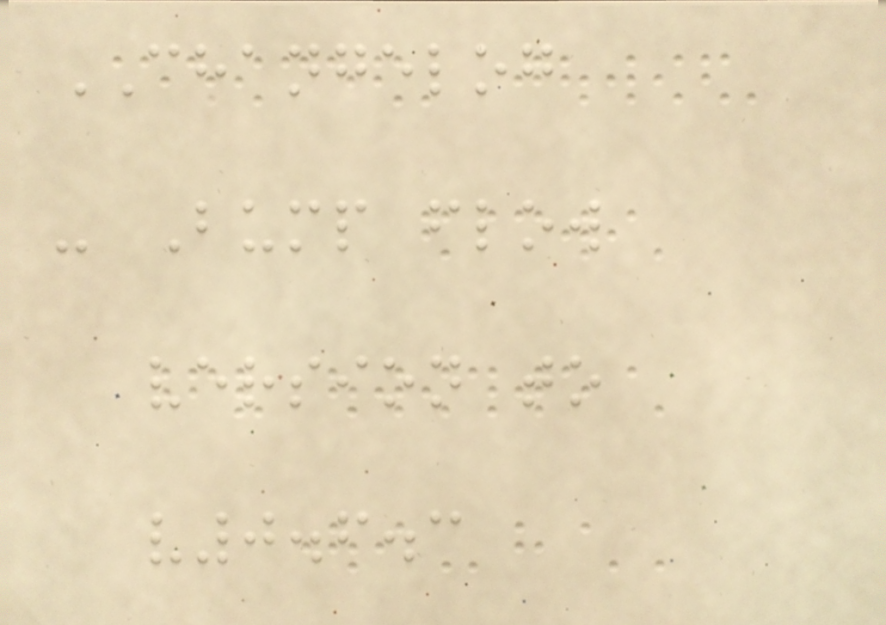CHANGELOG
- Bump flow
version to
v0.6.3
